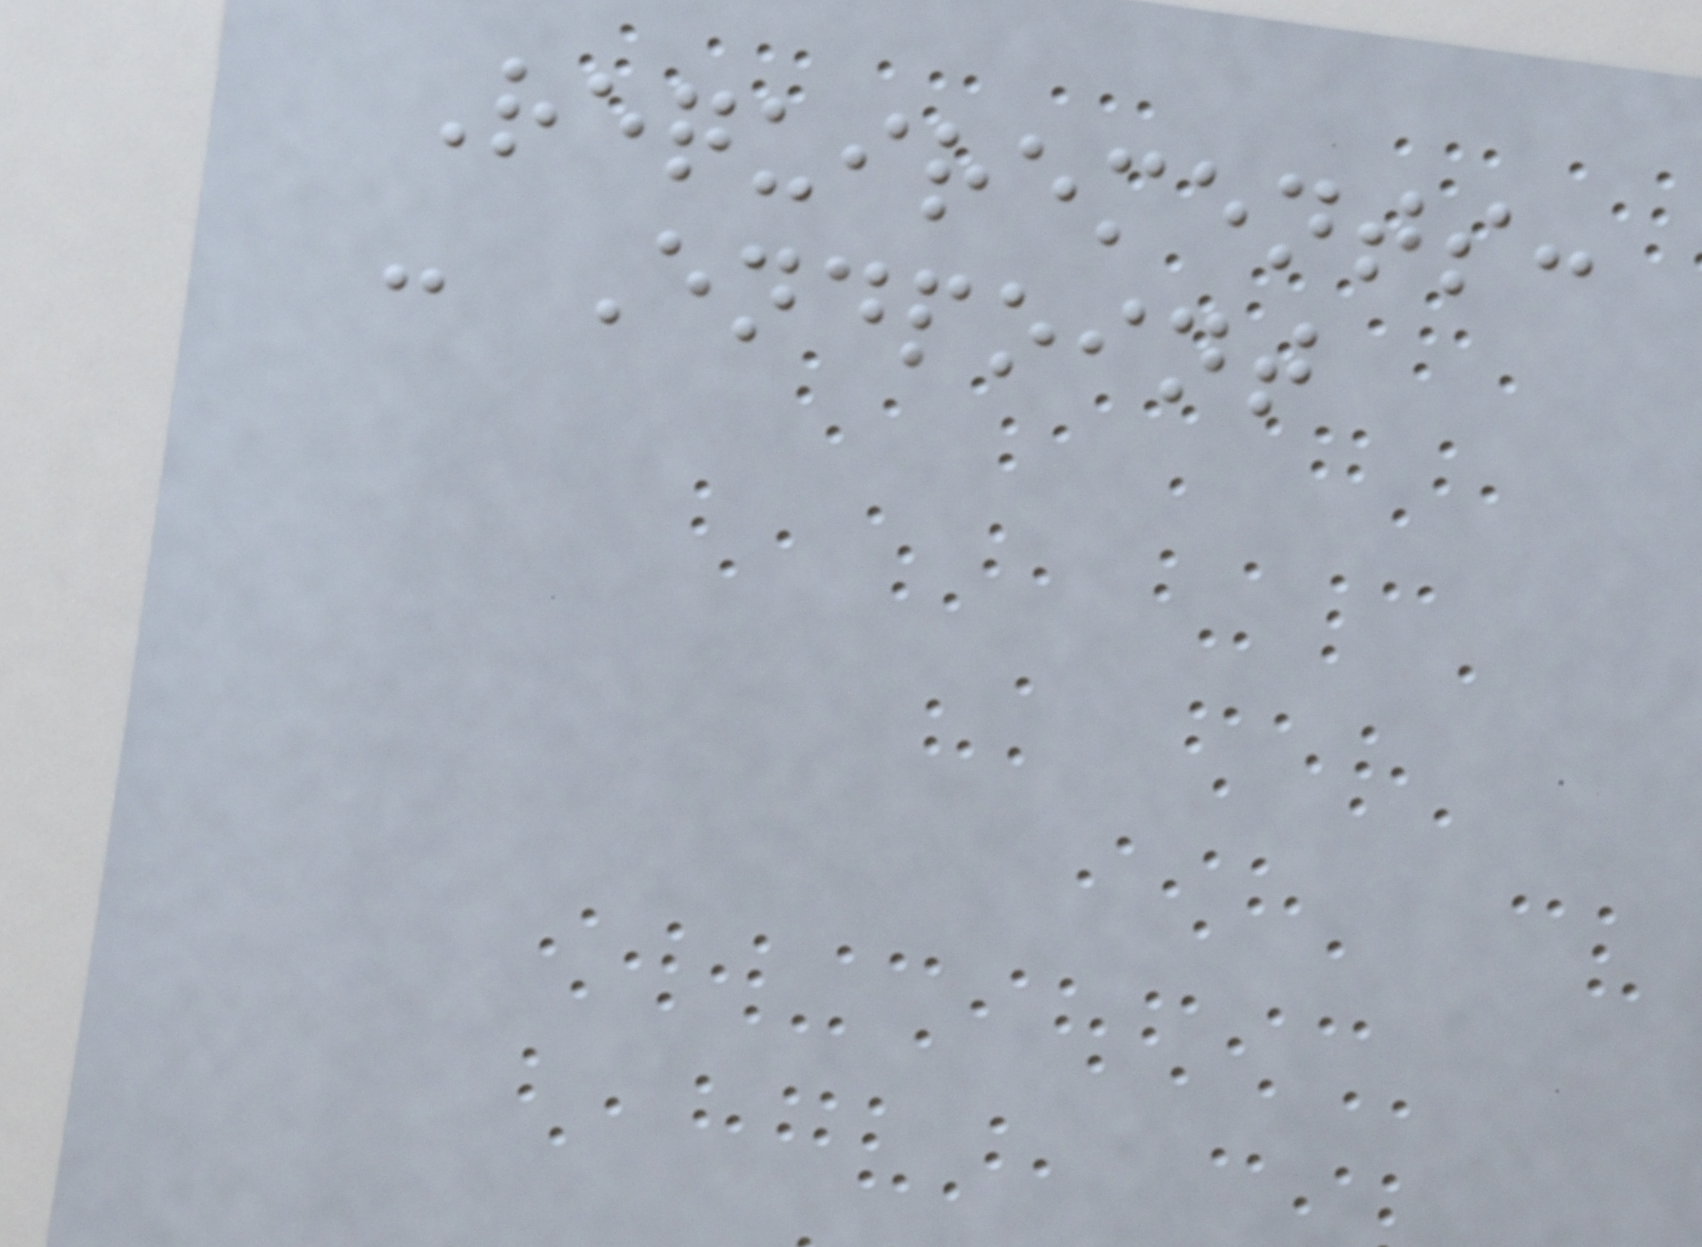Requirements:
- Endpoint
